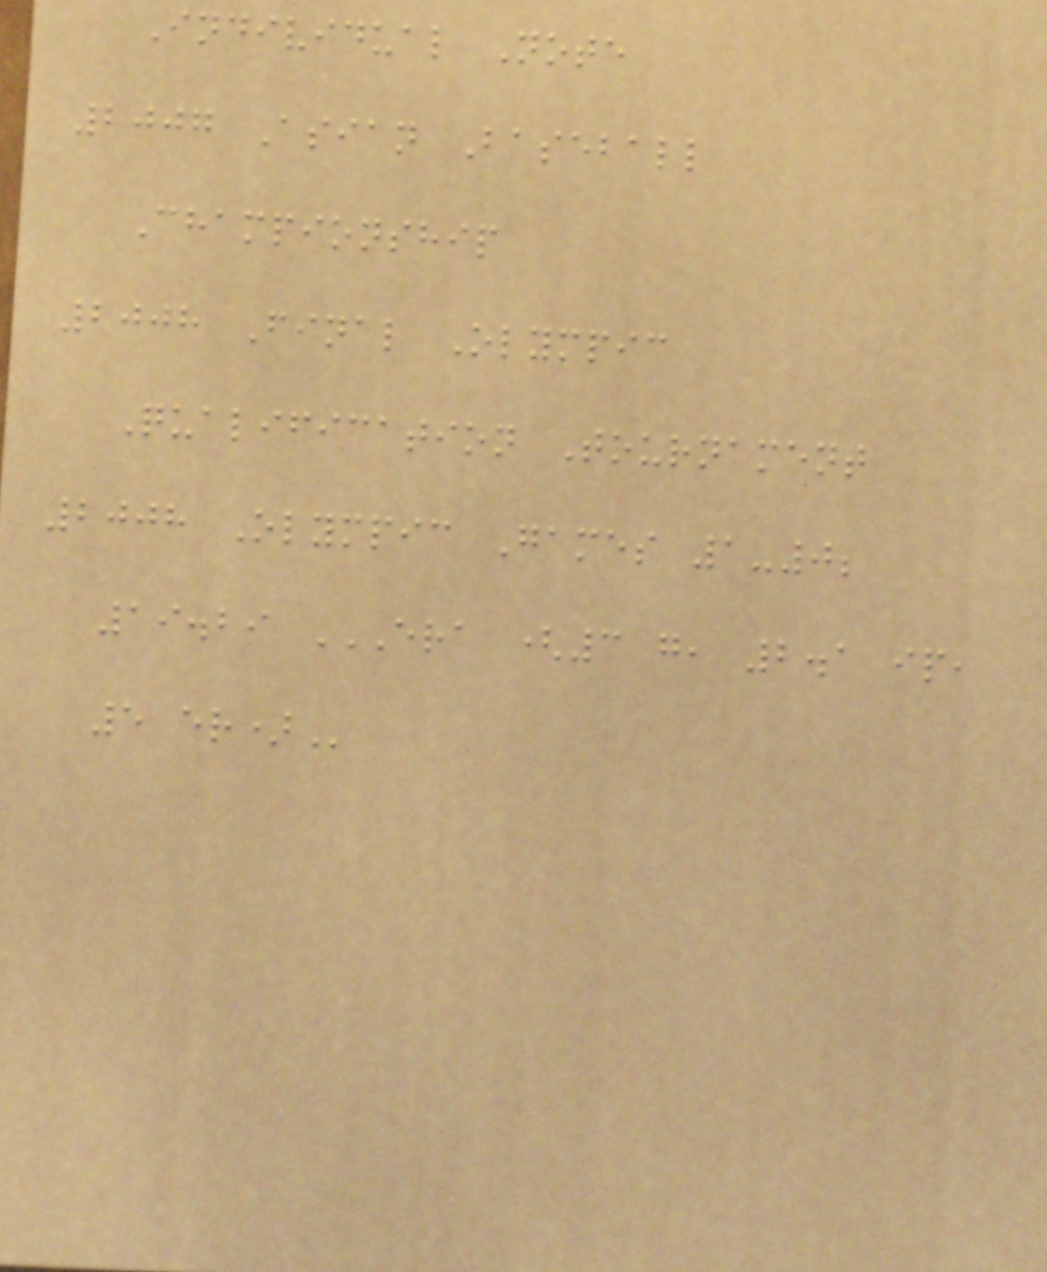Individual Note
2007 Asian Baseball
Championship
2008 Final Olympic
Qualification Tournament
2008 Olympic Games 1-0;
19.29 ERA (3 G, 2.1 IP,
5 ER)
